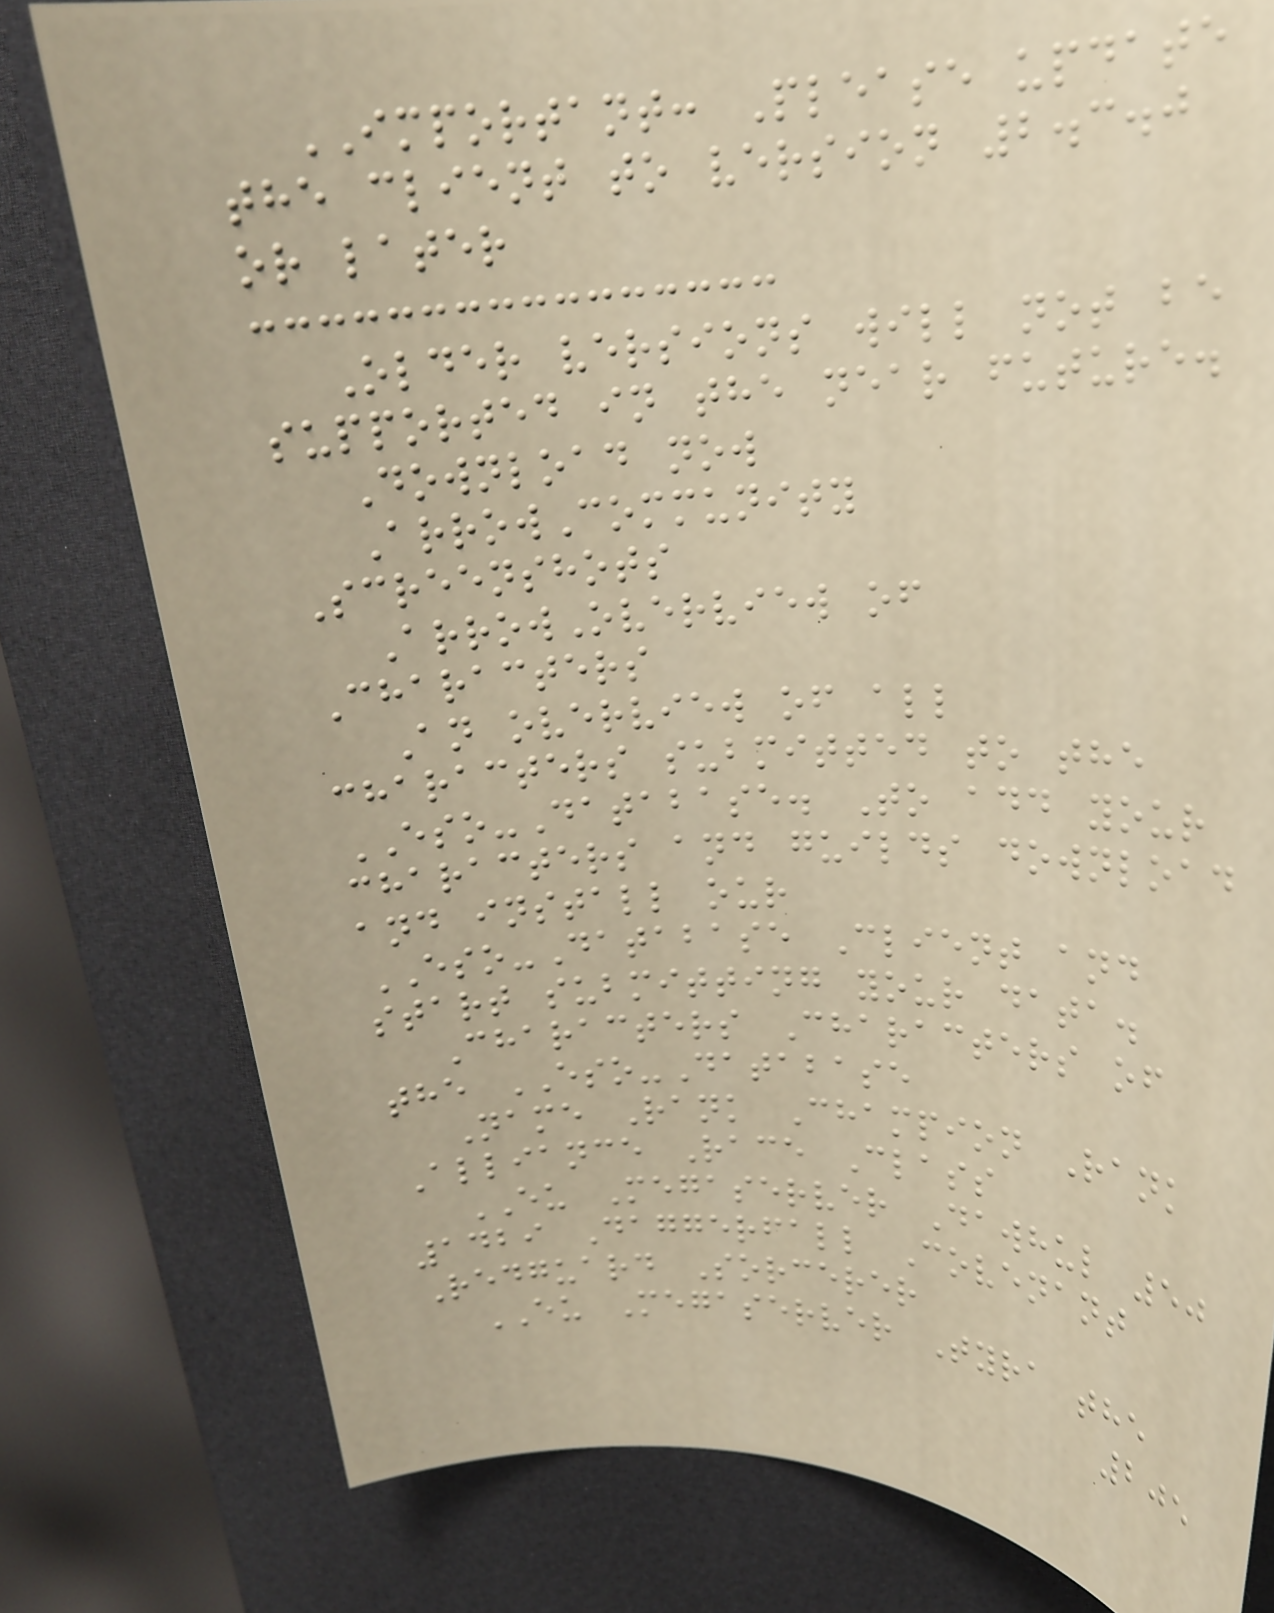IMPORTANT: Please update
the client to version 2.3.0
or later
Older versions will not be
supported in the near future.
Download now
ArrowCommunity
Screenshots
ArrowOverview of
Characters
An overview of all
characters submitted to the
ESO-Database. To add your
characters and guilds download
and install our
ESO-Database Client and
start submitting your data.
Characters Characters of
the ESO-Database
Name Rank Champion Rank
Alliance Race Class
EU Megaserver Dawhul 50
1429 Daggerfall Covenant
Redguard Sorcerer
EU Megaserver Tyra the
205
